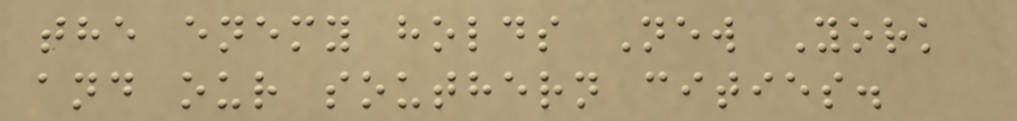the enemy holds New York
and our southern cities.
